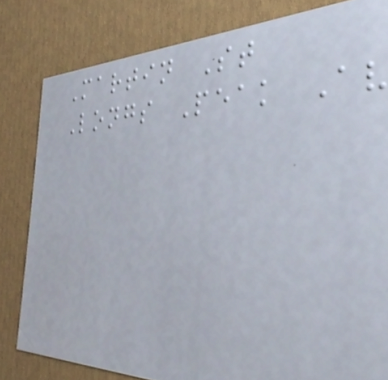Martin St
Longs Peak Av
